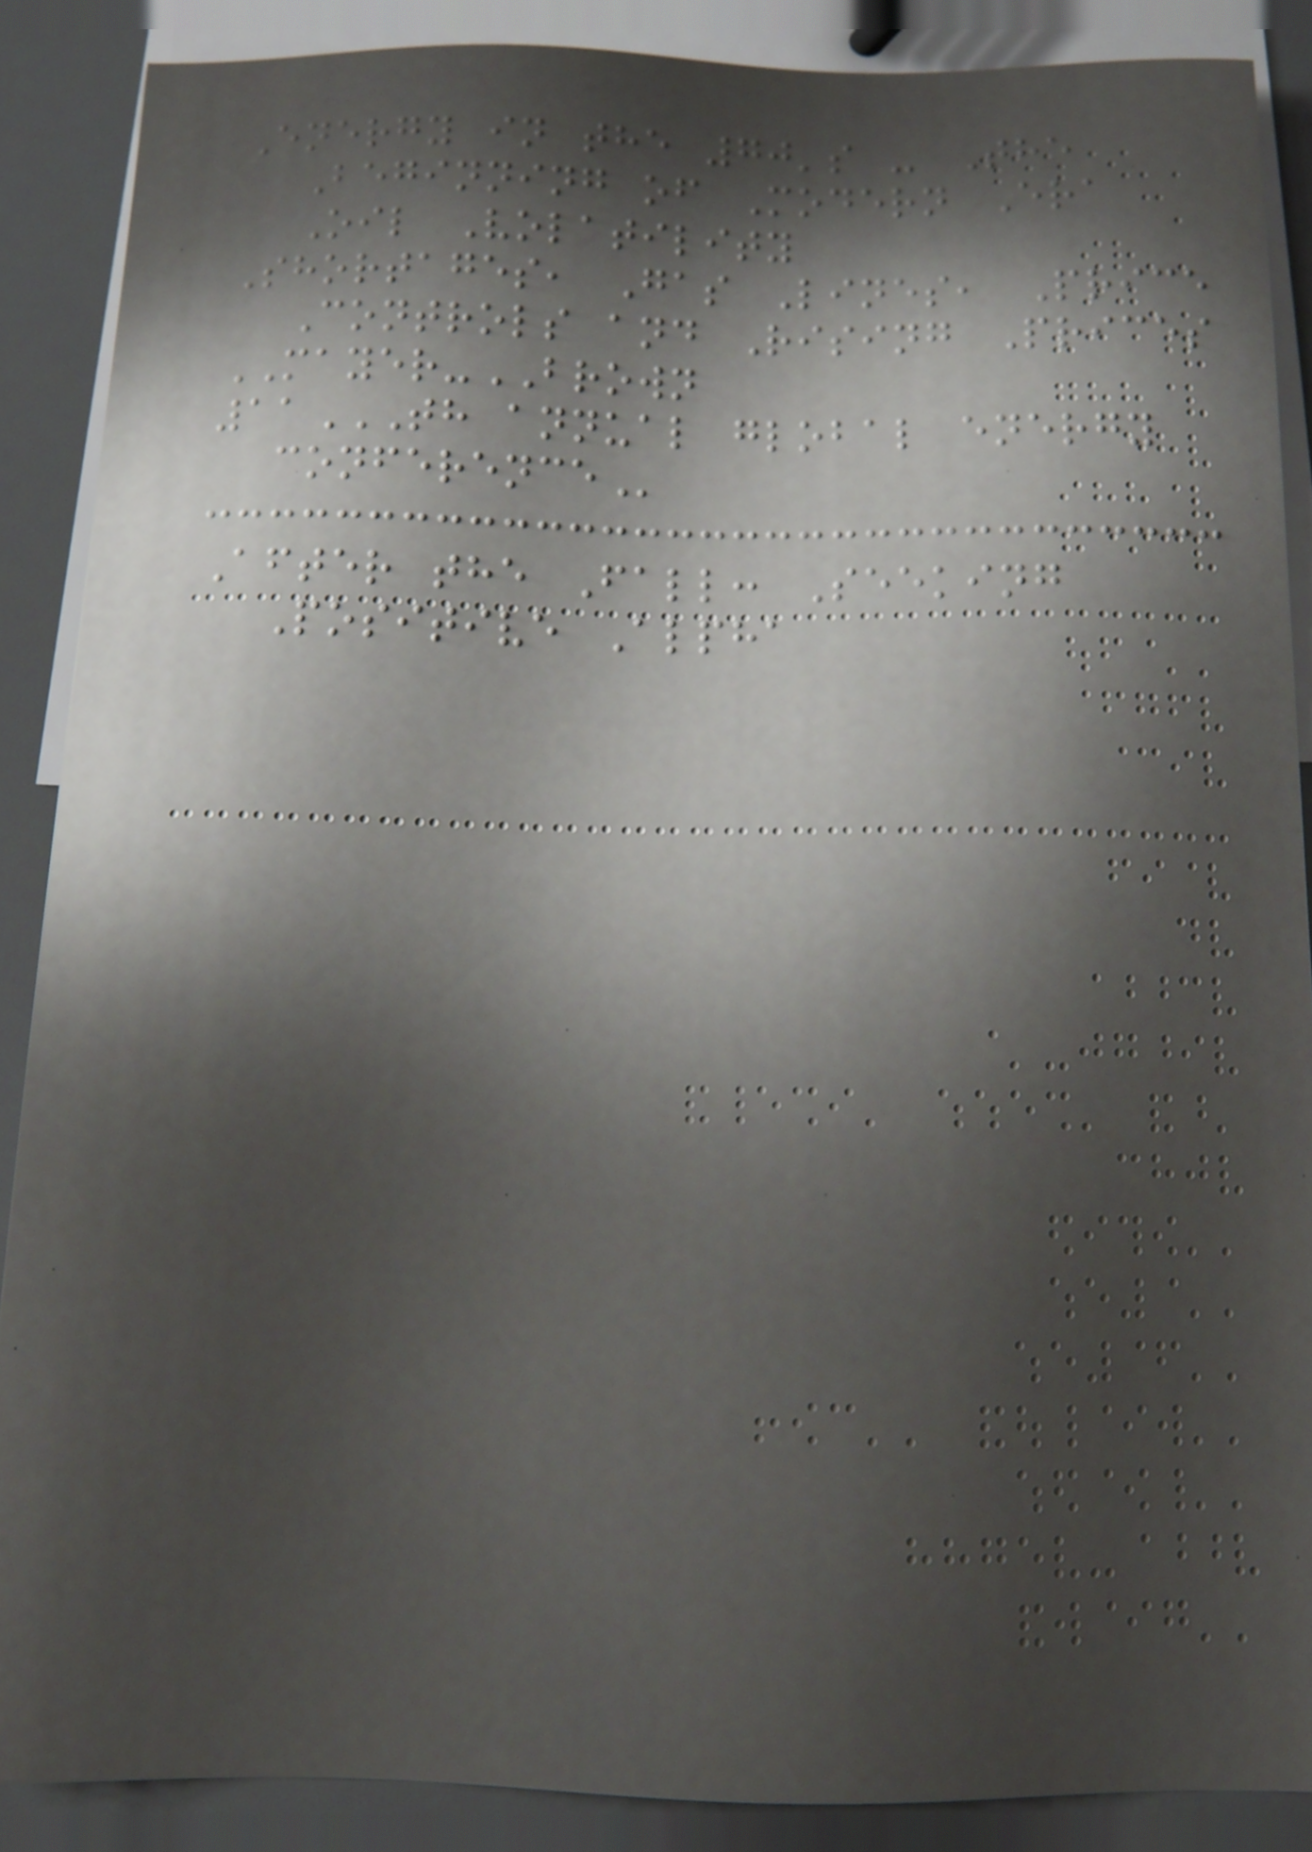Energy in the 70's - The
Beginning of Modern Era
Oil Volatility
Shortages, Gas Lines, Price
Controls and Rising Prices
MAYER-BROWN
11TH ANNUAL GLOBAL ENERGY
CONFERENCE
After the Fall: Seeking
Positive Alpha
